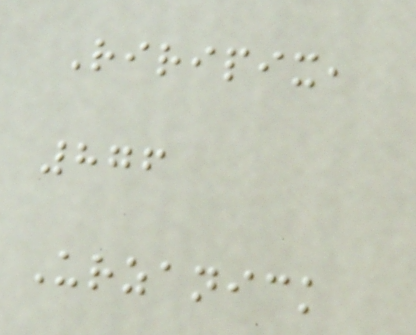Riripix,
876
Urzanick
